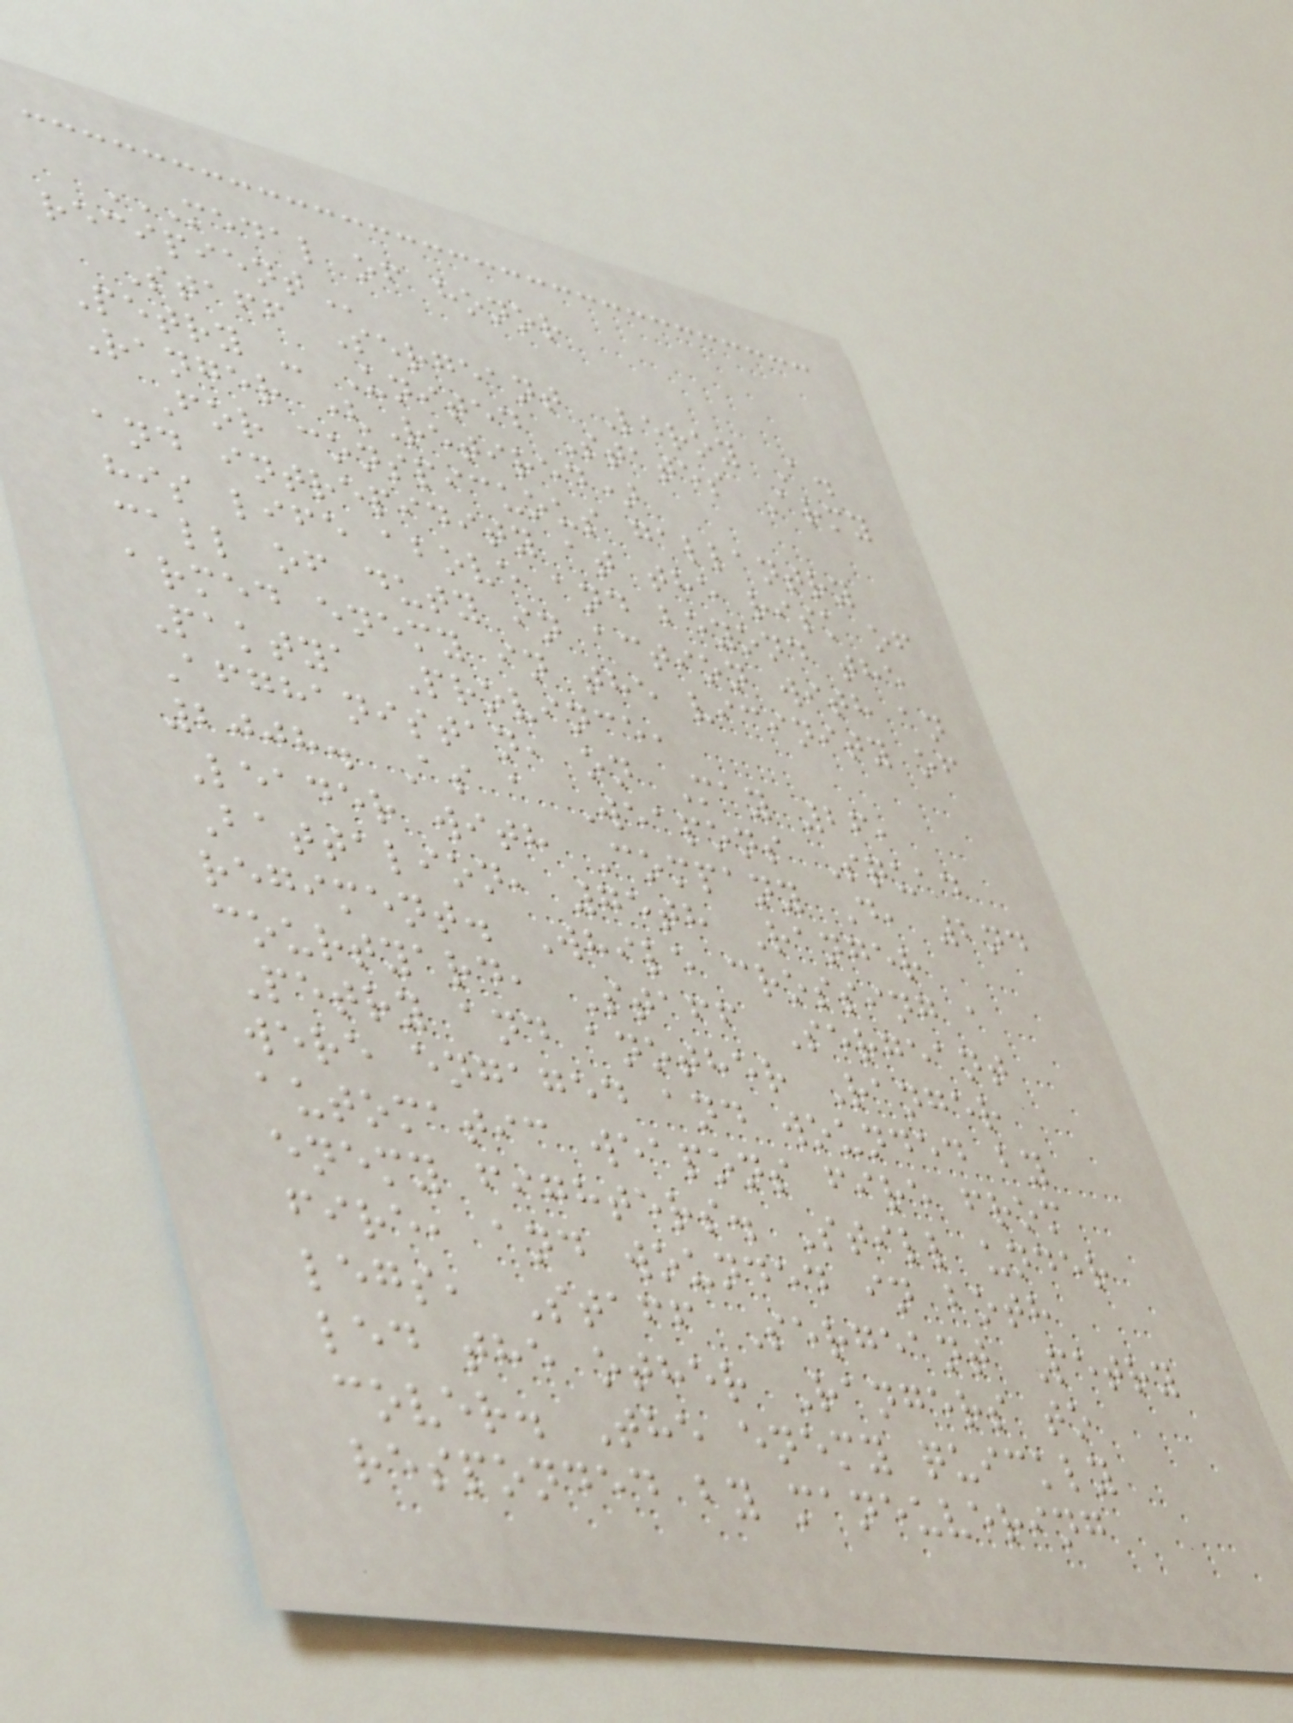MEDAL OF HONOR
RECIPIENT
Staff Sergeant Leroy A.
Petry - United States Army
Ranger (Retired)
For conspicuous gallantry
and intrepidity at the risk of
his life above and beyond the
call of duty in action with an
armed enemy in the vicinity of
Paktya Province,
Afghanistan, on May 26,
2008. As a Weapons Squad
Leader with Company D, 2nd
Battalion, 75th Ranger
regiment. While crossing a
courtyard, Staff Sergeant
Petry and another Ranger
were engaged and wounded by
automatic weapons fire from
enemy fighters. Still under
fire, and wounded in both
legs, Staff Sergeant Petry
led the other Rangers to
cover. The enemy quickly
responded by maneuvering
